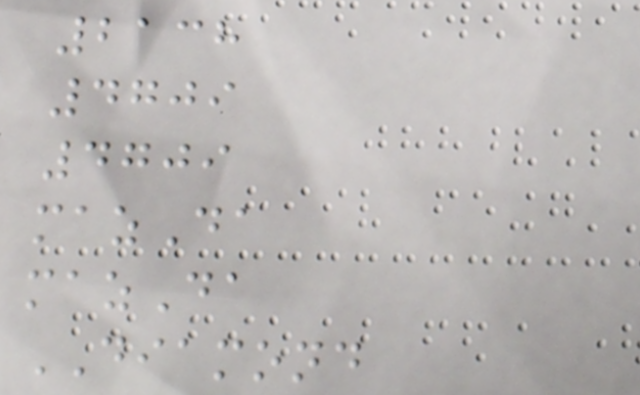2138
4709
4709
mazDa
mazDa
DIAMOND
